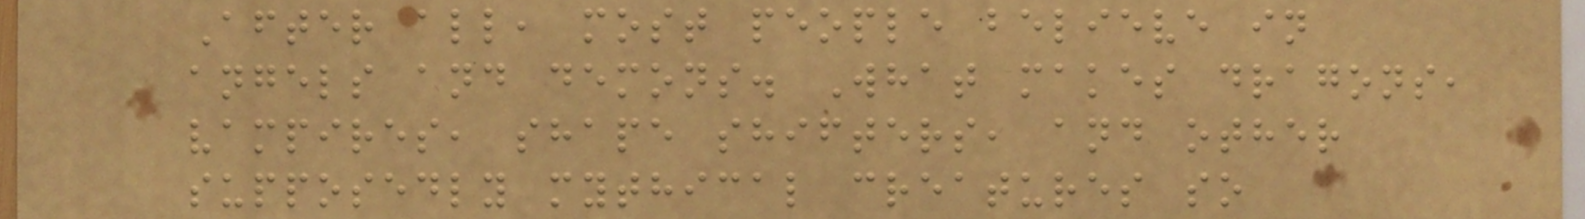After all, most people believe in
angels and demons. What makes dragons,
vampires, shape shifters, and other
supposedly mythical creatures so
